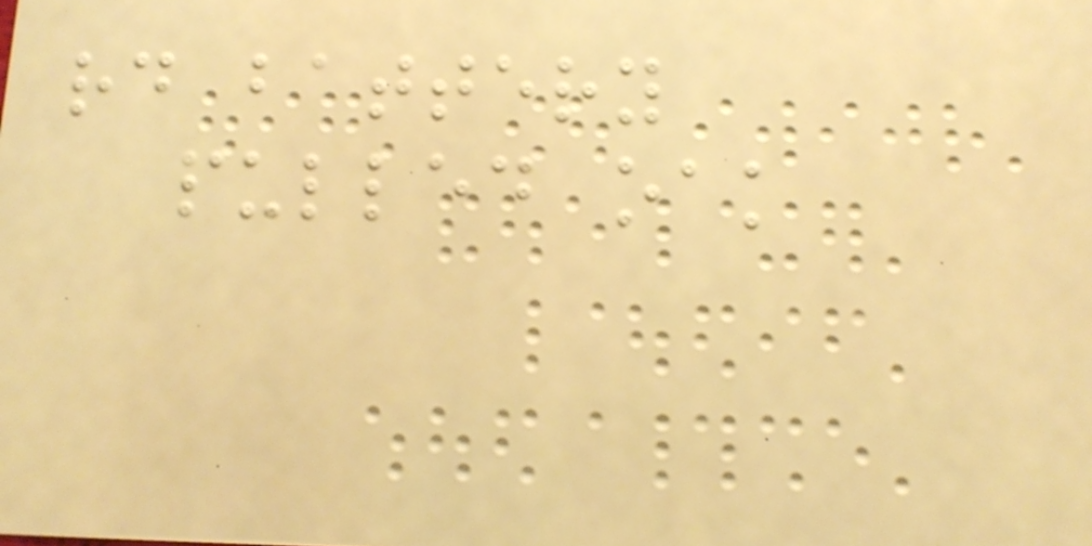rd battery
pulled oak
